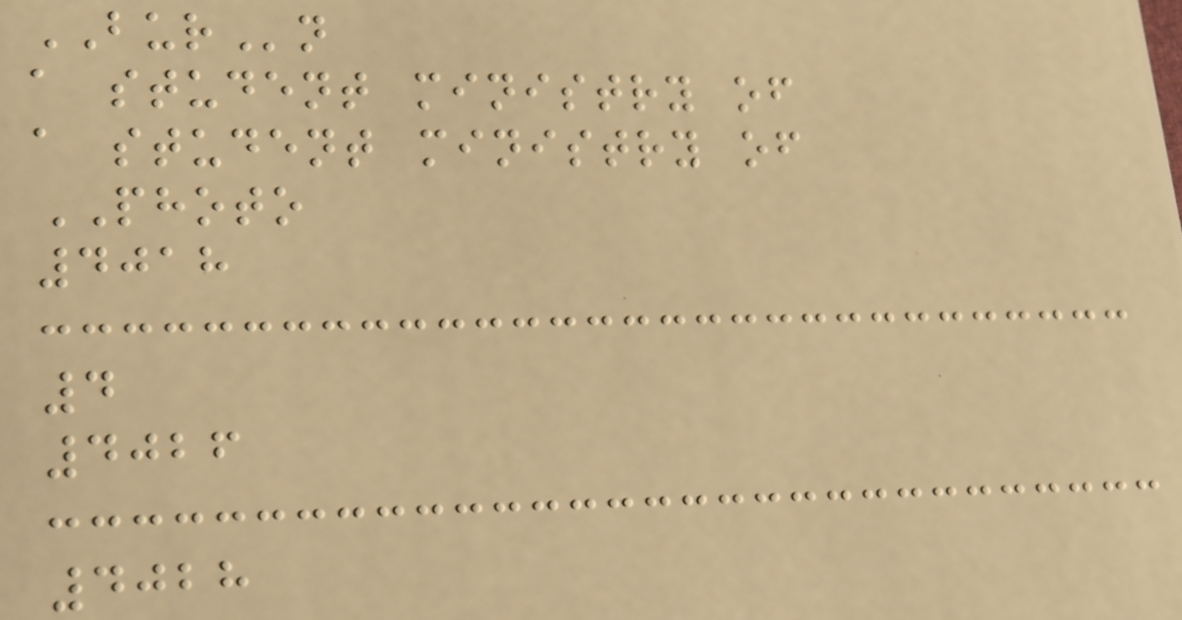BURn
a student ministry of
a student ministry of
PHOTO
4018
4
4026
4028
